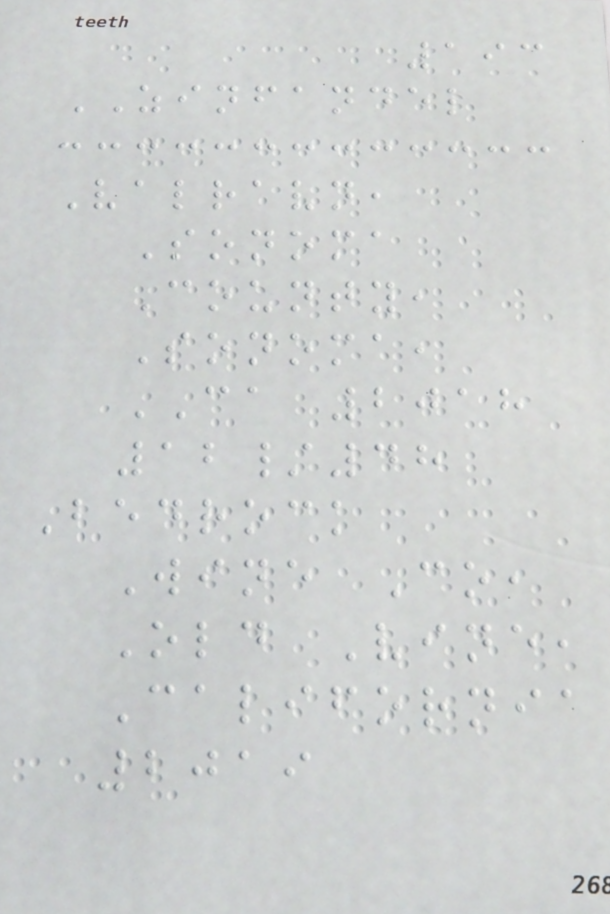193
ZINFANDEL
Valravn,
Sonoma
County,
Sonoma,
CA 2018
12/48
Bedrock
Wine Co,
Old Vine,
California
2019
